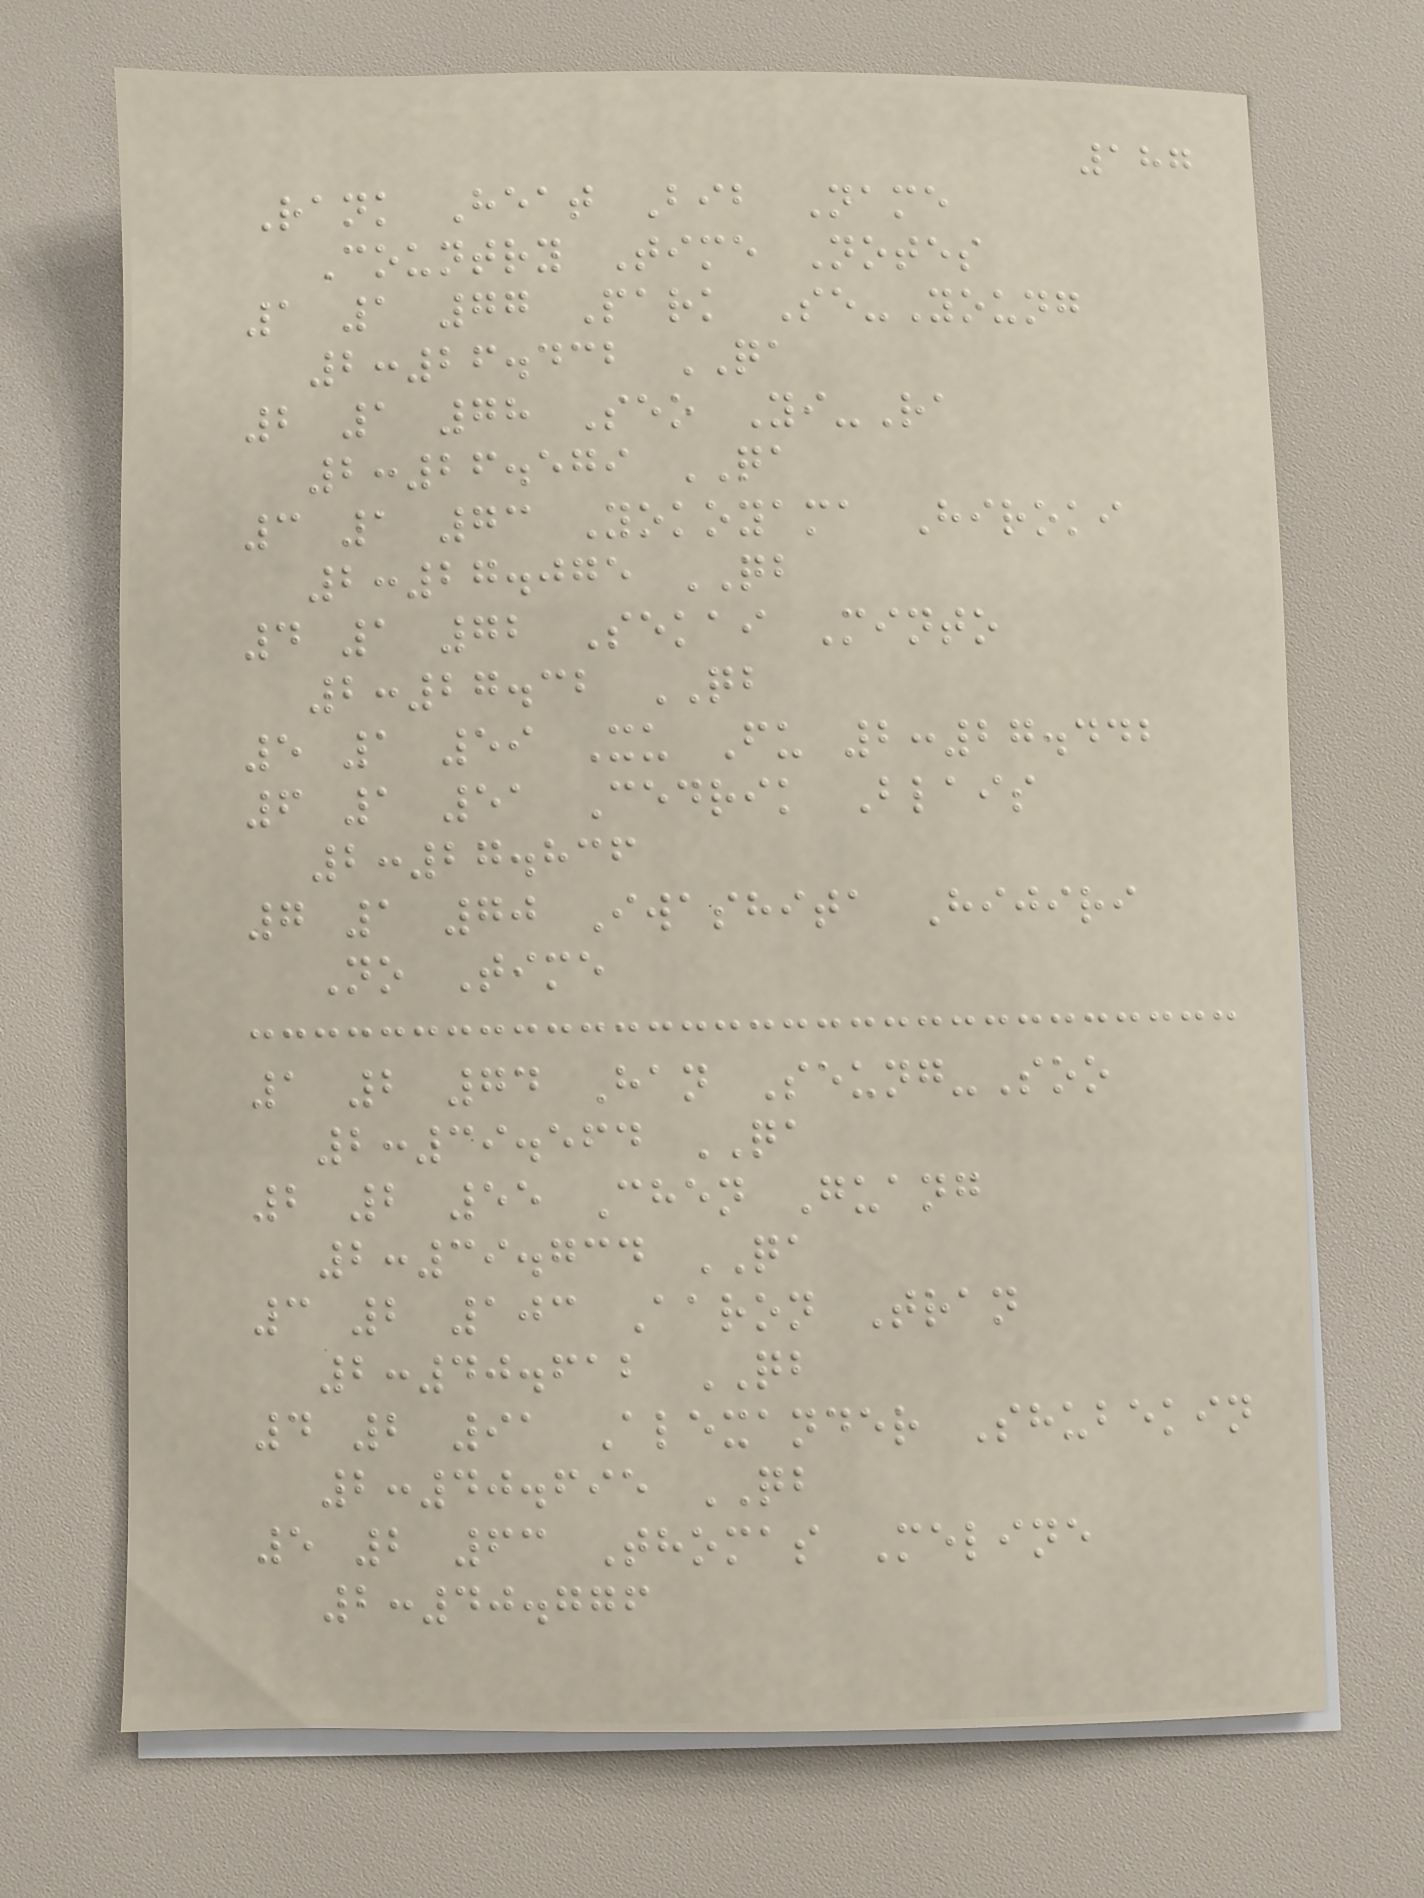187
Rank Heat Bib Name
Country Time Notes
1 1 77 Park Se-Young
2:26.432 QA
2 1 78 Seo Yi-Ra
2:26.579 QA
3 1 73 Yokoyama Hiroki
2:27.075 QB
4 1 72 Sekai Minto
2:27.32 QB
5 1 59 Xu Fu 2:27.442
6 1 51 Cedrik Blais
2:27.836
7 1 70 Iwashita Hijiri
No Time
1 2 74 Han Seung-Soo
2:39.564 QA
2 2 55 Chen Guang
2:39.734 QA
3 2 103 Aaron Tran
2:40.612 QB
4 2 91 Alexander Shubekin
2:40.695 QB
5 2 63 Thomas Meline
2:40.776
